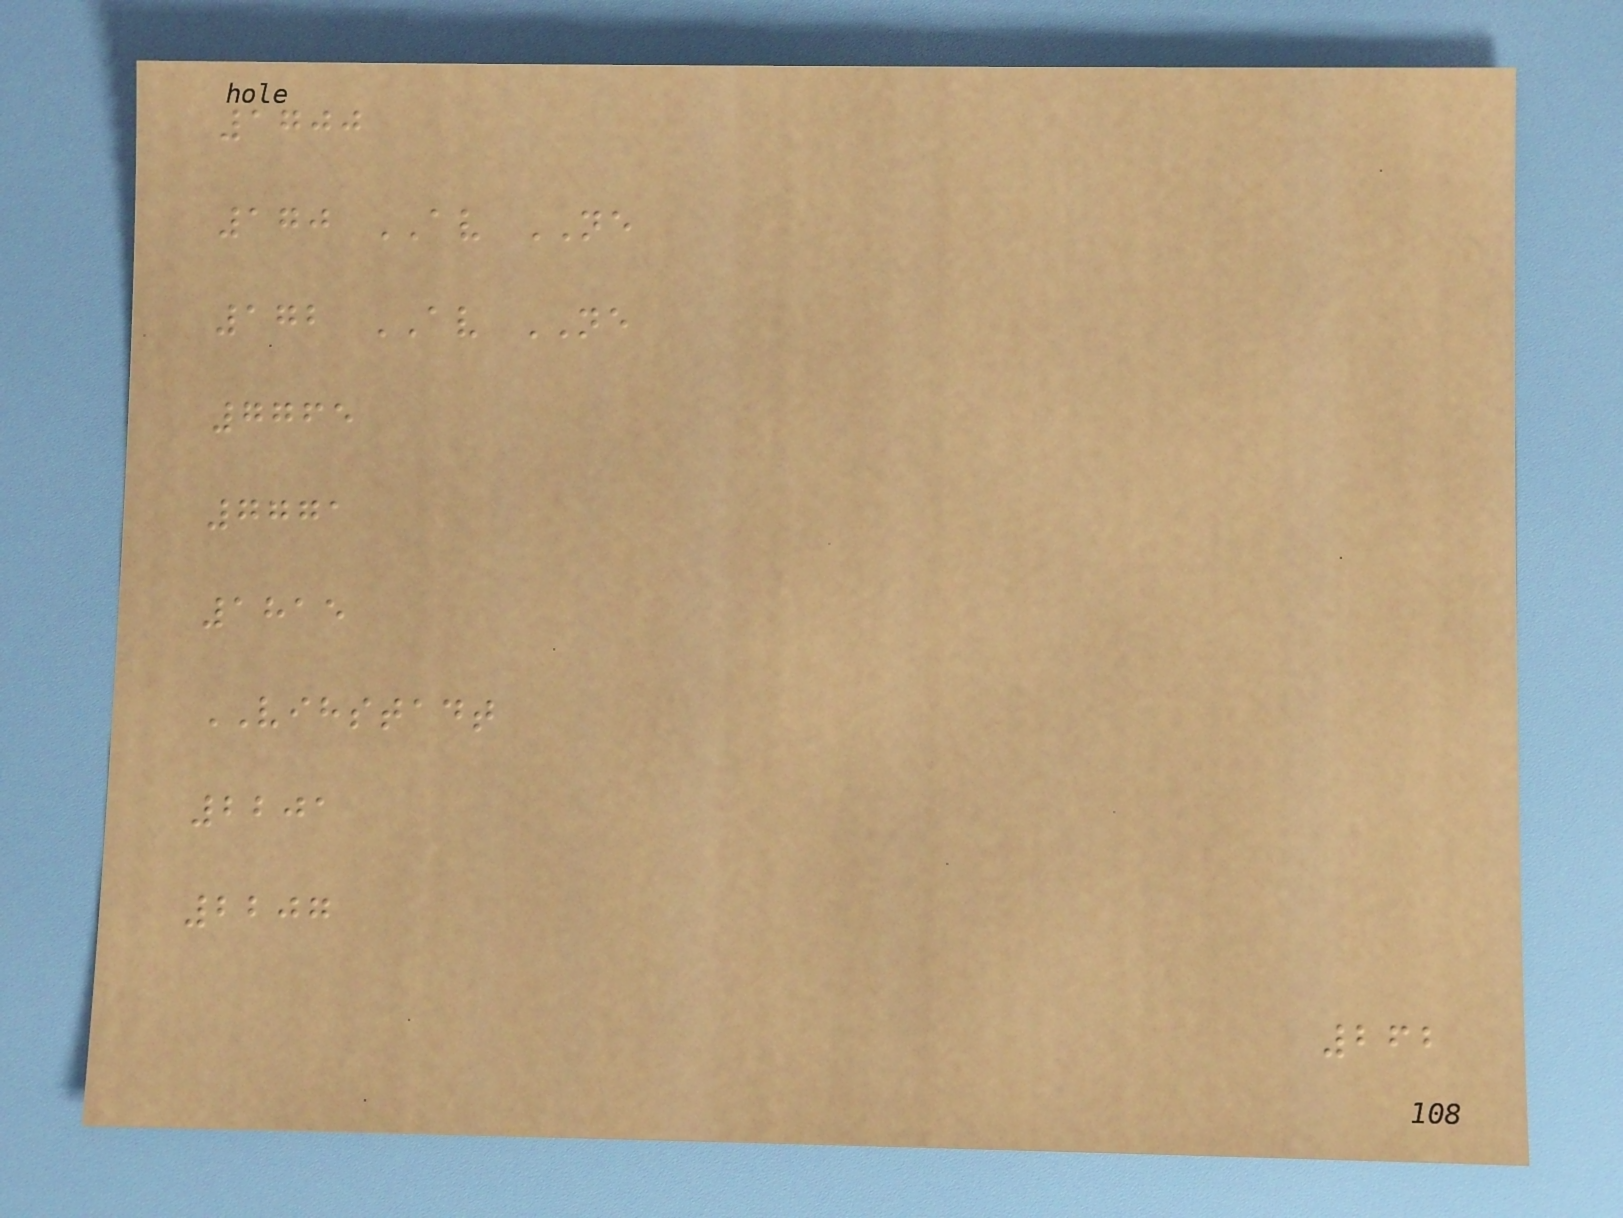1700
170 AV NE
172 AV NE
7765
7771
1815
VIHSTADT
2201
2207
262
